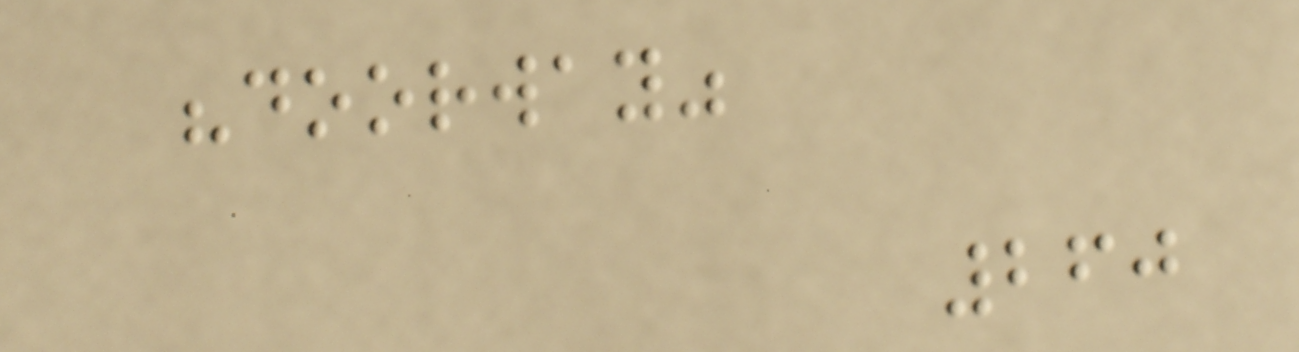"doorway"
260
